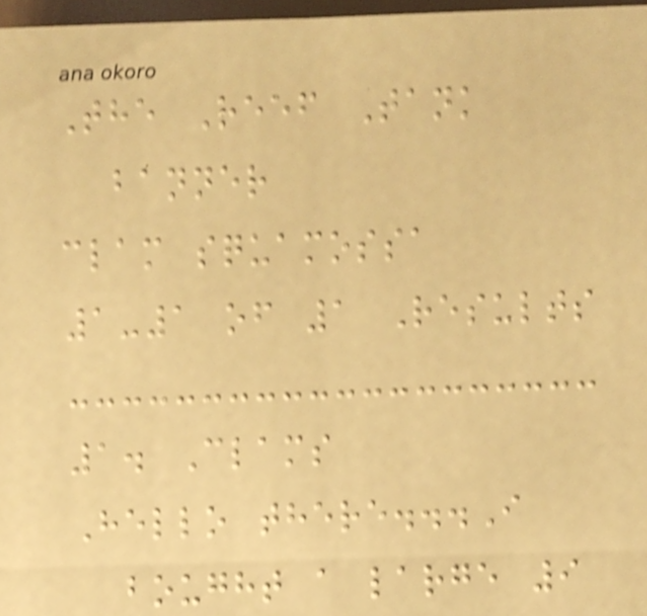The Reef Tank
banner
clam squamossa
1-1 of 1 Results
1. Clams
Hello there...I
bought a large 9
